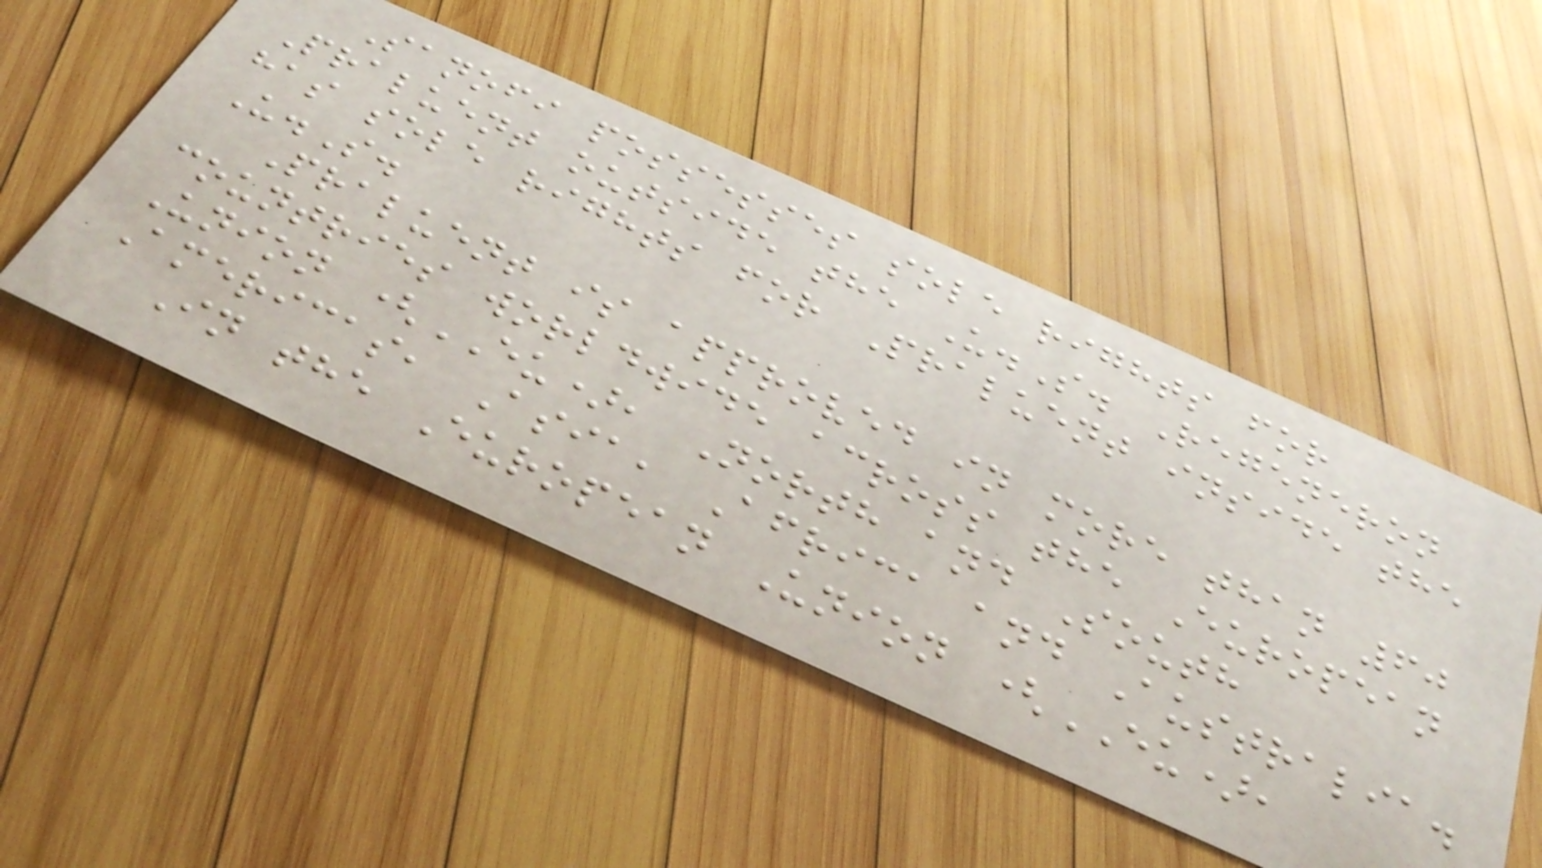Sanofi possesses sole rights for
Praluent outside the U.S. Regeneron
has sole rights for Praluent inside the
U.S.
Praluent is approved in more than 60
countries worldwide across the European
Union (EU), North and South
Americas, Asia, Africa and Australia.
In the European Union (EU),
